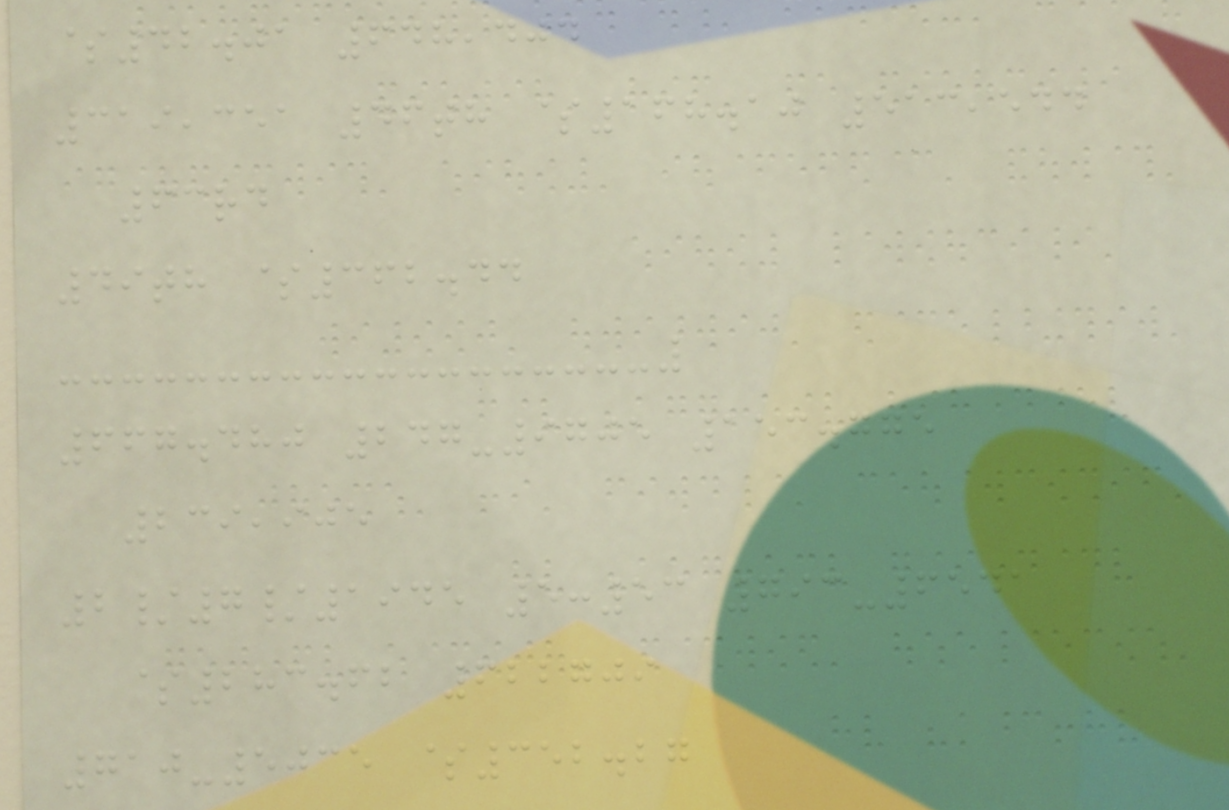$42.01 648,404
319,351 46th $168.10 513,544
63rd
49th $362.44
667.480 247-9705 153.775
239,905
2/7/1945 5:53 793-6541
$283.62 622709
710-5035 $352.27
